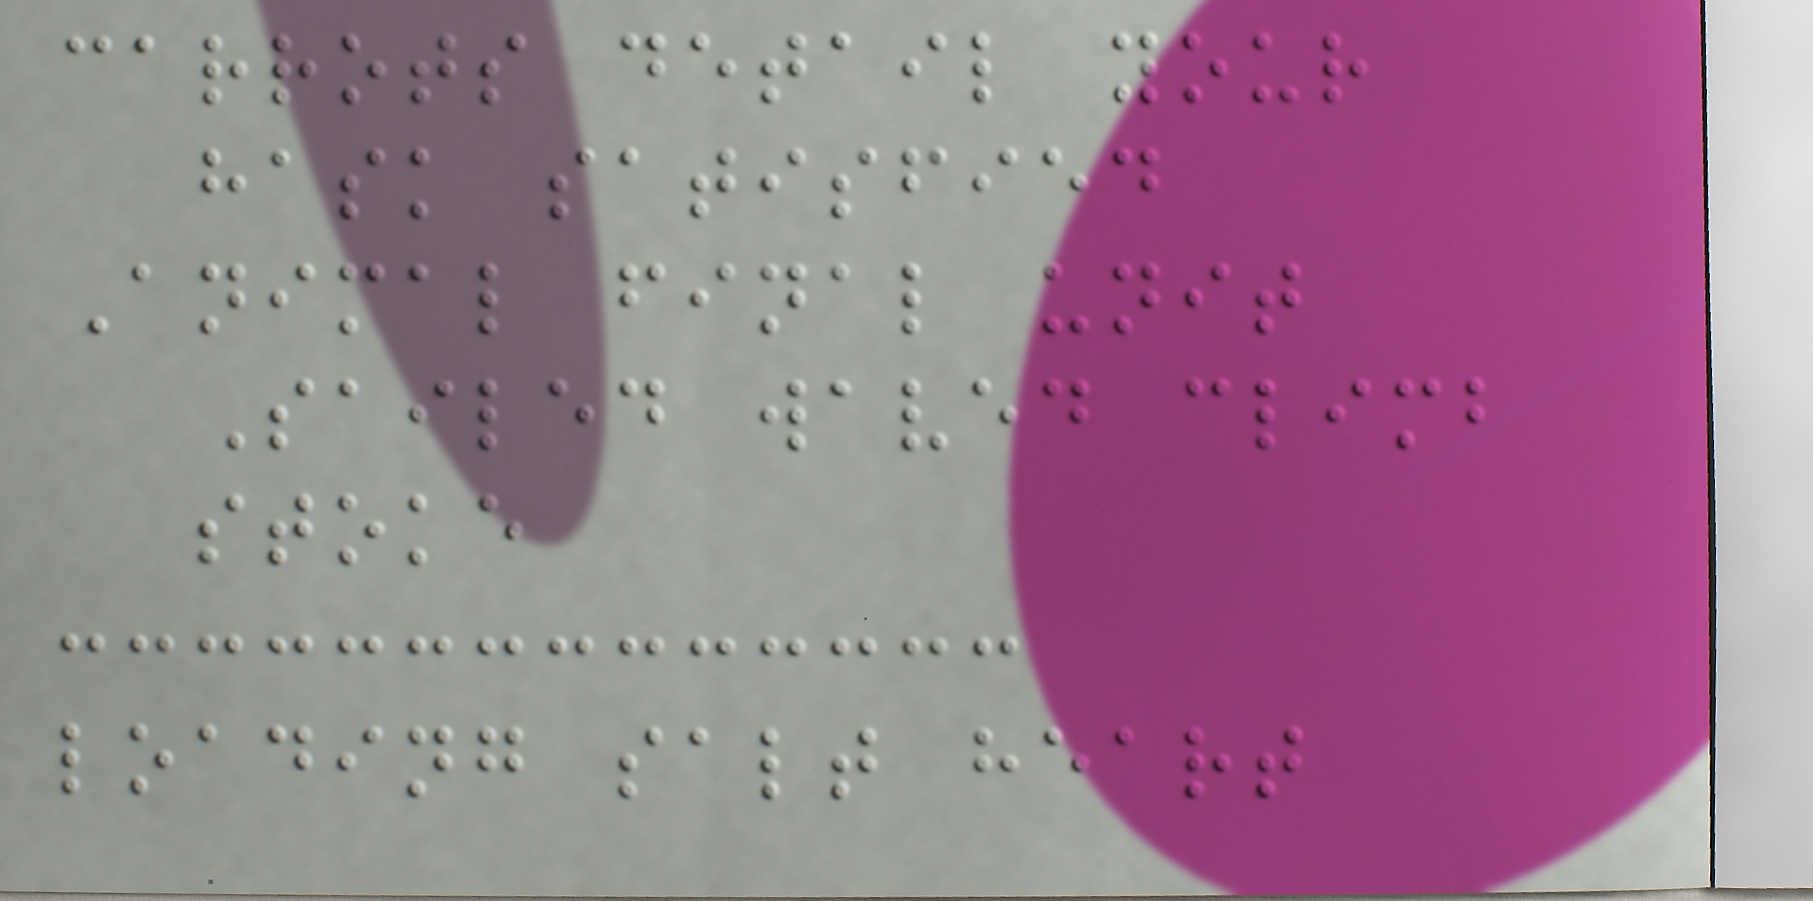carrots detail your
hask satisfied
Animal final unit
Sailed waved climb
stoke
loading salt heart
